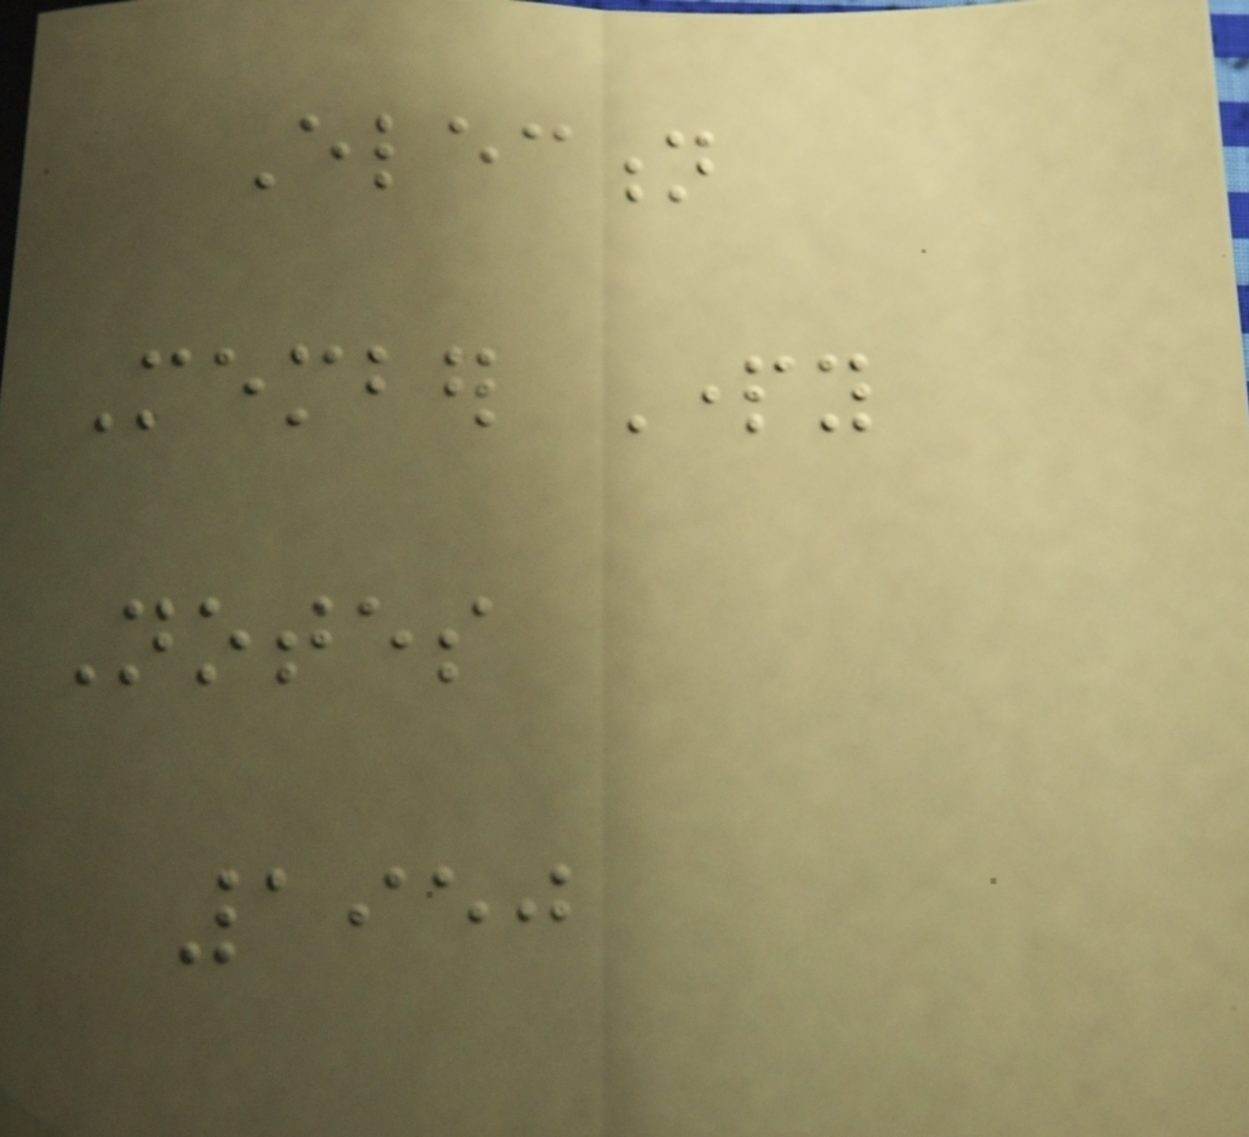Election
Member Party
Notes
1950
